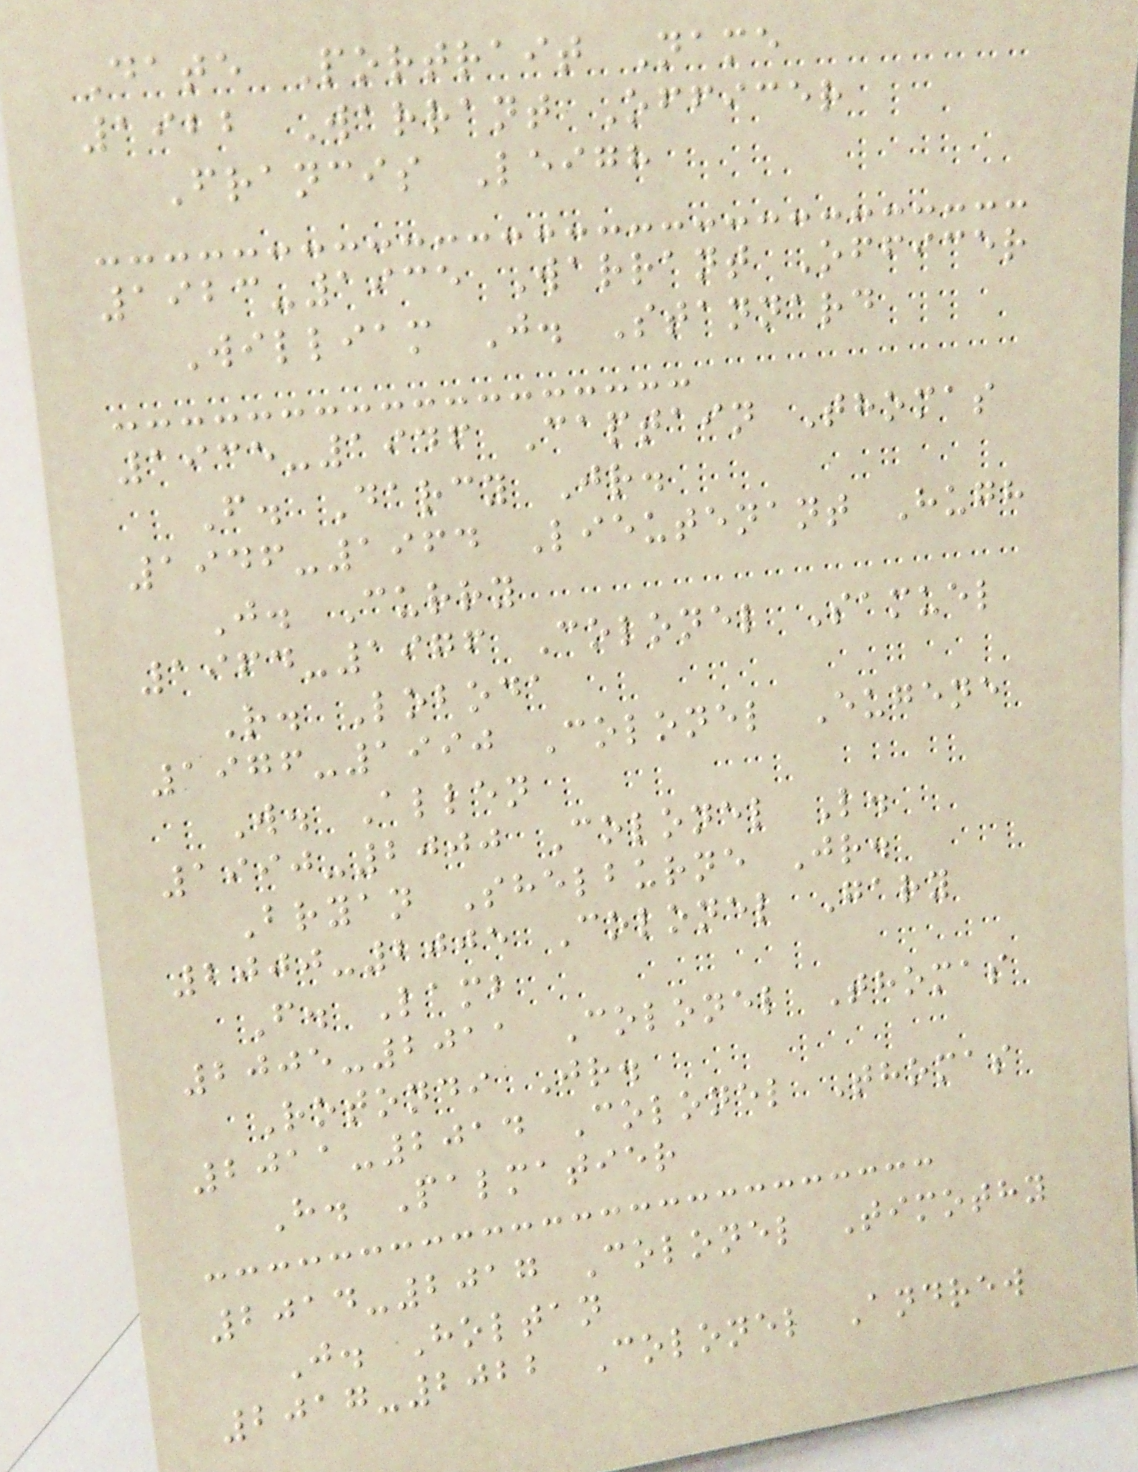Date Portrait Name
1922 Warrant Officer
Francis Leigh
1923-1935 Warrant Officer
William J. Stannard
1935-1946 Captain Thomas
F. Darcy Jr.
1946-1964 Lieutenant Hugh
J. Curry
1964-1976 Colonel Samuel
R. Loboda
1976-1990 Colonel Eugene
W. Allen
1990-2000 Colonel L.
Bryan Shelburne Jr.
2000-2005 Colonel Gary
F. Lamb
2005-2011 Colonel Thomas
Rotondi Jr.
2011-2014 Colonel Thomas
H. Palmatier
2014-2017 Colonel Timothy
J. Holtan
2017-2022 Colonel Andrew
